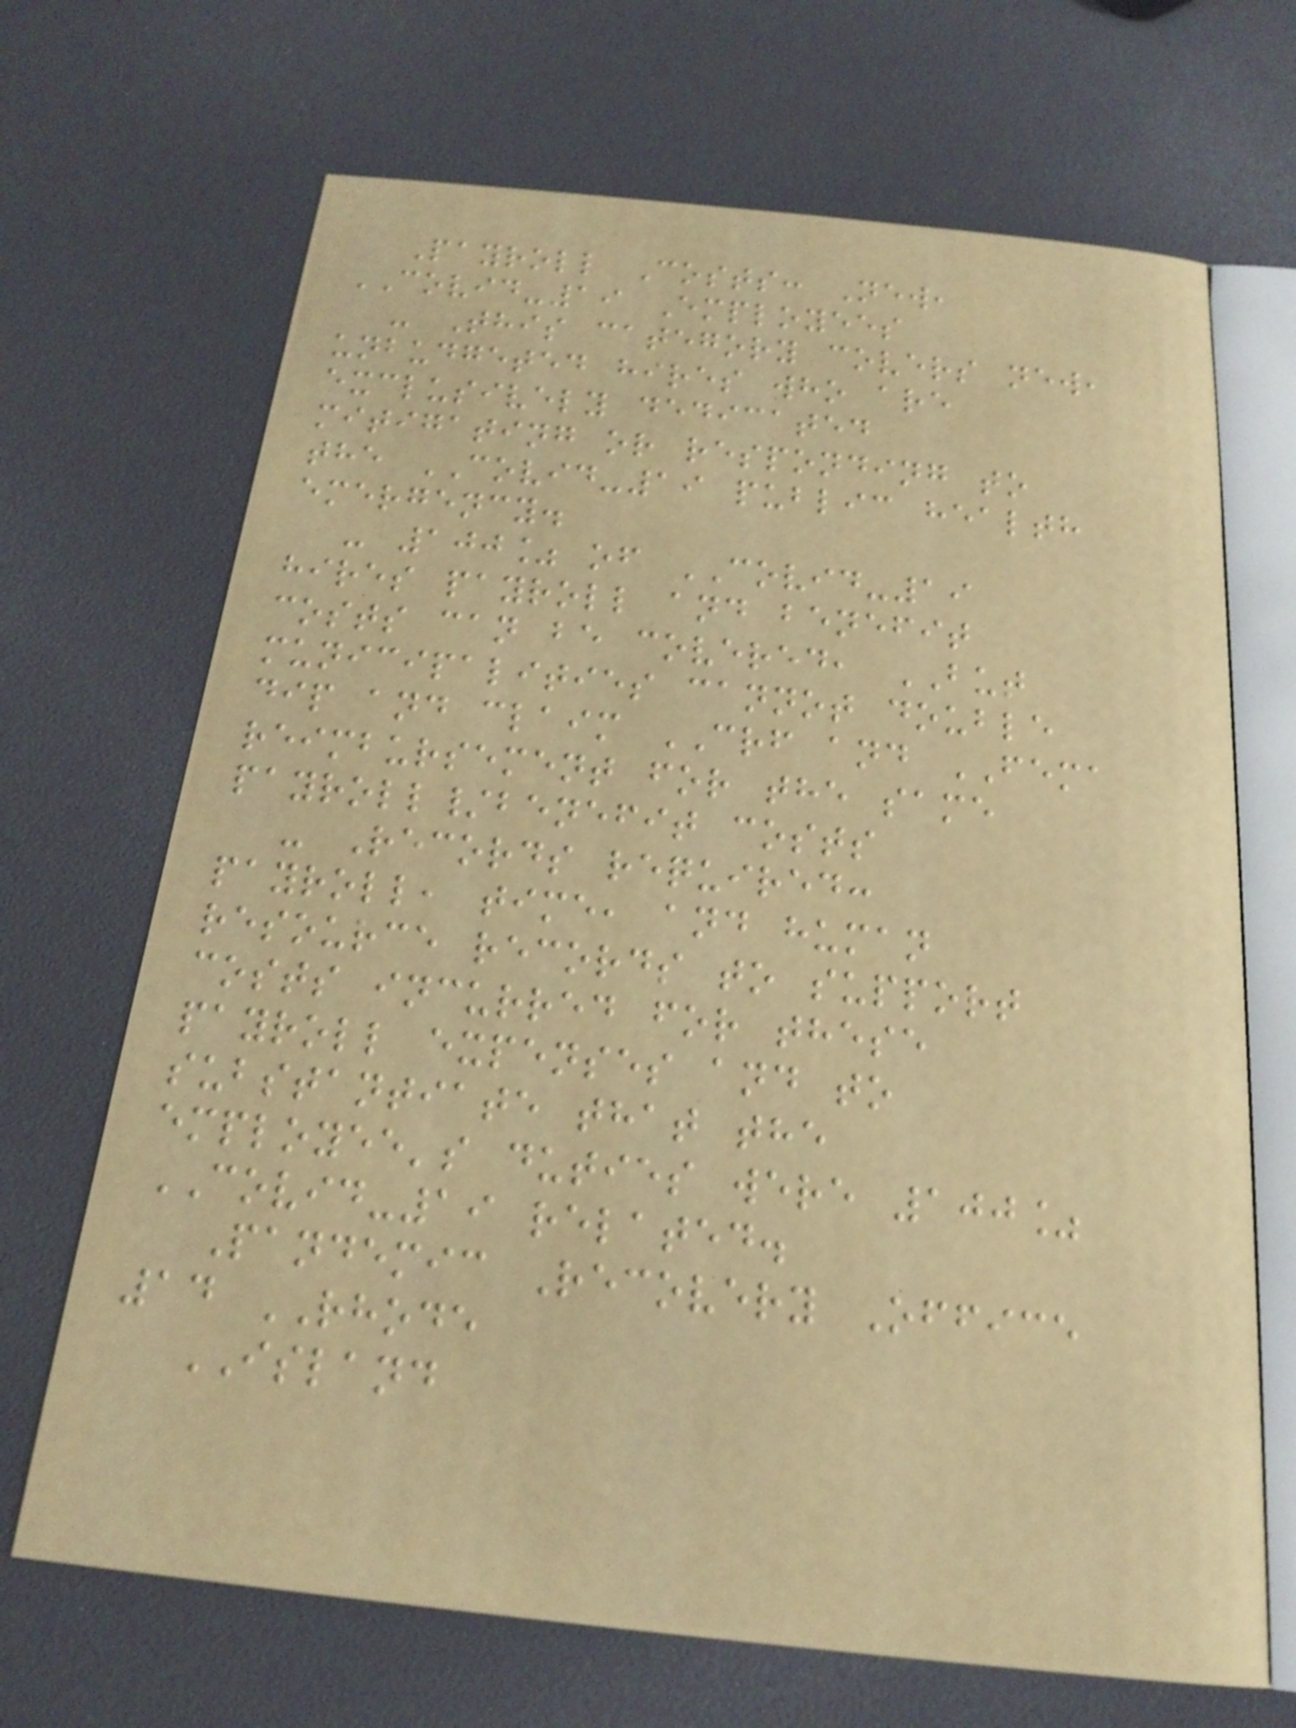Payroll Costs: New,
COVID-19 Employees
- This category covers new,
unbudgeted hires who are
exclusively dedicated
mitigating or responding to
the COVID-19 public health
emergency.
- 100% of COVID-19
hires payroll and benefit
costs can be covered, BUT
municipalities cannot double
dip and claim CRF and FEMA
reimbursement for the same
payroll/benefit costs
- Records required:
payroll, time, and human
resource records to support
costs incurred for these
payroll expenses and to
substantiate that the
employee's duties were 100%
COVID-19 related.
Pandemic Recovery Office
14 RHODE
ISLAND
